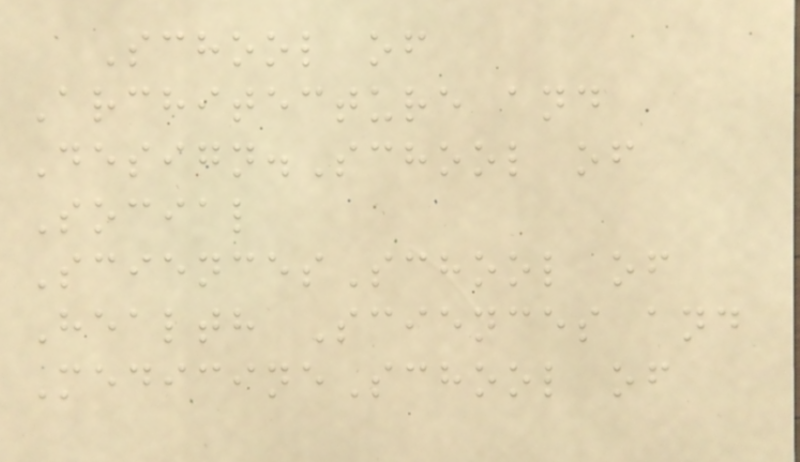School of
Architecture and
Design.School of
Social
SciencesSchool of
Health Sciences and
MedicineSchool of
